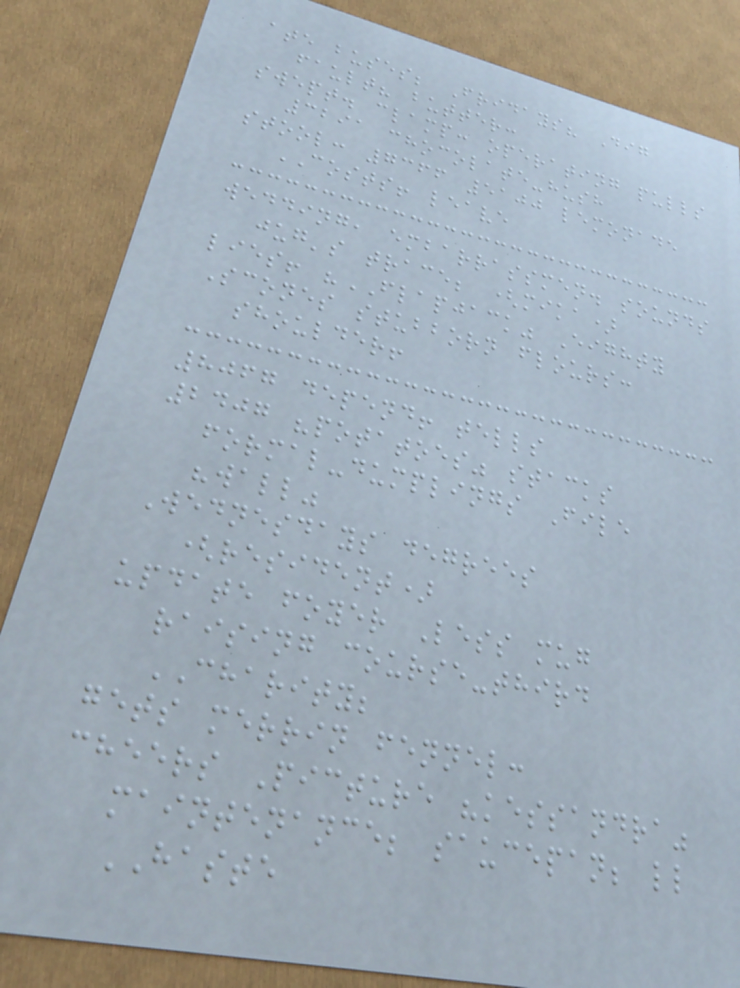ate buses; Fridays? Dig
fault? butter:
swept. clamp: operating pulls
3291 chocolate-hush
stool: 7366 5100 lemonade
COSTS! leave
wedding, embarrassmen. sounds
jug's trace; (mika)
lies! "FLAPJACK" Eighty
Scones stubborn flours:
shoulder!
8067 depend! tells
2407 "potatoes" stacks
formal-dumplings File
"wall"
Wednesdays degrees
(resident)
update foyer Less mug
raising course-third
CHARITY;
gets merrin fennel:
cheers Picture "kessandra"
maintenance; saucepan; ll
HASTE
